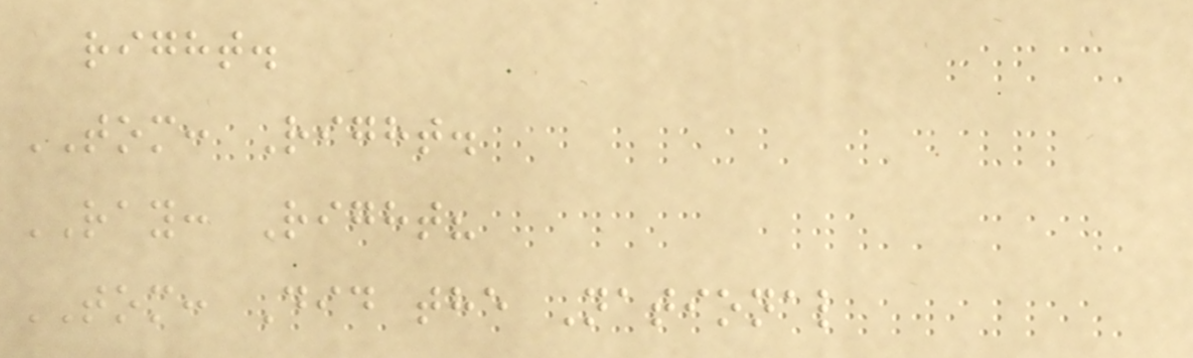right.
TOM: Right.
RAY: Right?
TOM: Did the National
